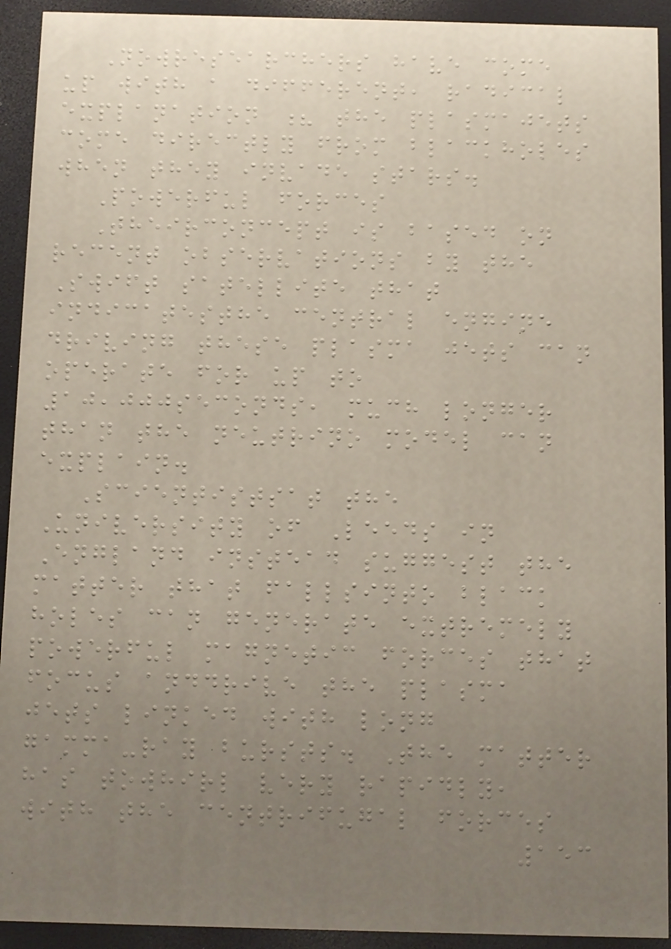Nowresearchers have come
up with a different, radical
explanation ? the plasmajets
come directly from blackholes
when they invade stars.
Powerful forces
Theirconcept is based on
recent observations by the
Swift satellite that
indicatesthe central engine
driving these plasma jets can
operate for up to
10,000seconds, much longer
than the neutrino model can
explain.
Scientistsat the
University of Leeds in
England instead suggest the
matter that fallsinto black
holes can generate extremely
powerful magnetic forces that
focus anddrive the plasma
jets linked with long
gamma-ray bursts. The matter
has towhirl very rapidly,
with the centrifugal forces
153
